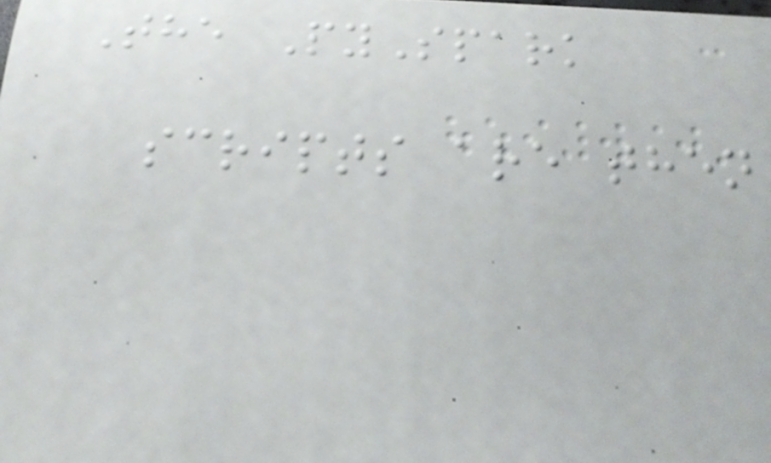The PySpark
scripts are then
